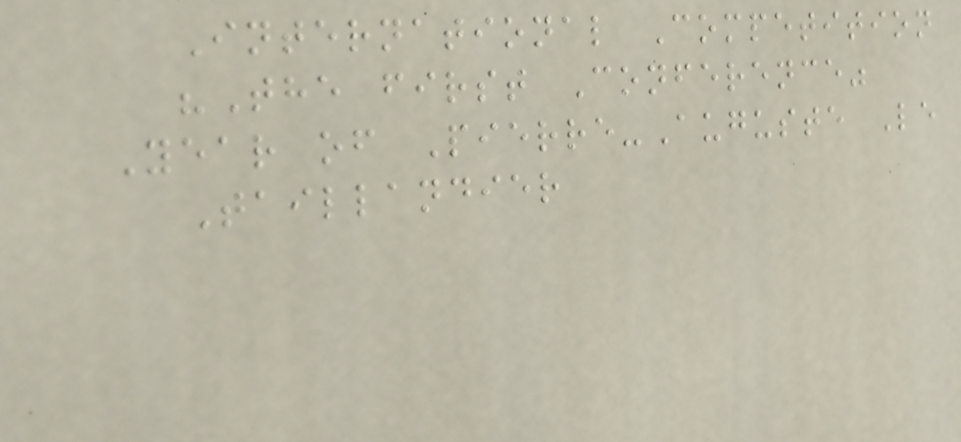International Competition
"The first Conference"
Year of Pierre-Auguste Le
Taillandier
